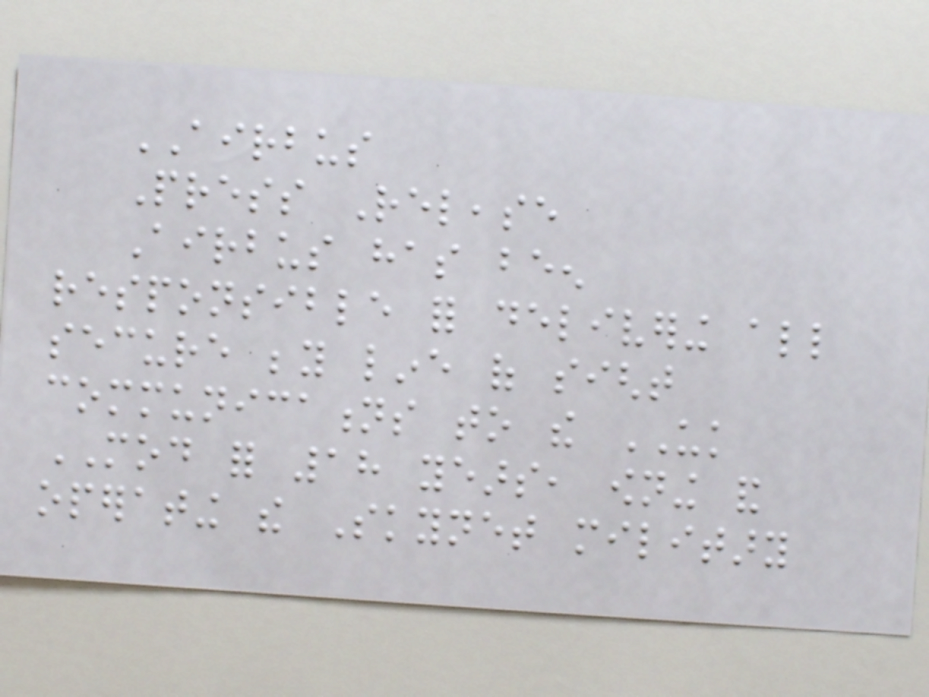AIRBUS
Press Release
Airbus has been
responsible for delivering all
secure beyond line of sight
communications to the UK
MOD for 18 years, owning and
operating the Skynet military
